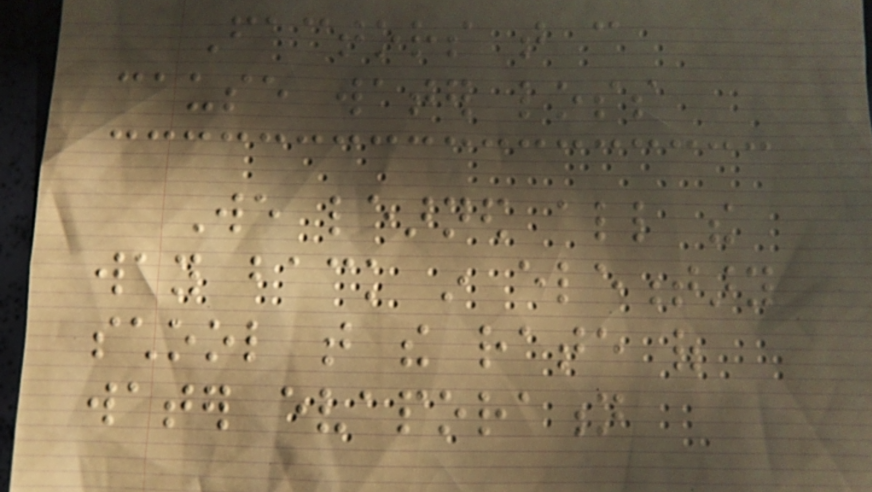Factors that can
cause water loss
We learned all the
way back in elementary
school that the rate of
water evaporation
